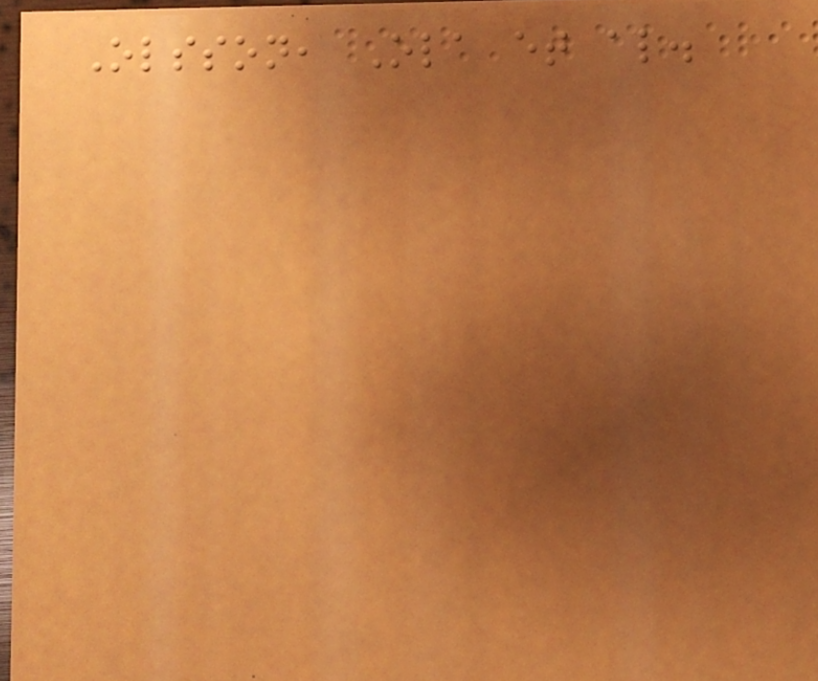Olsson, Ola et al.
